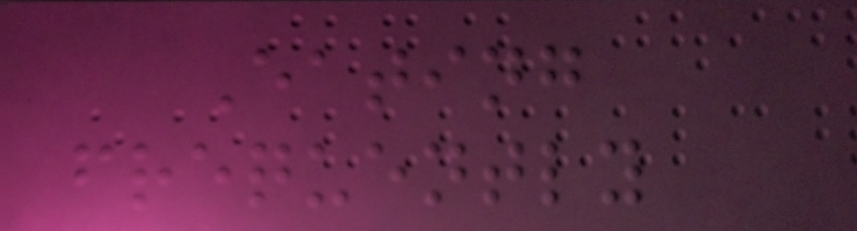Eating
frequently
